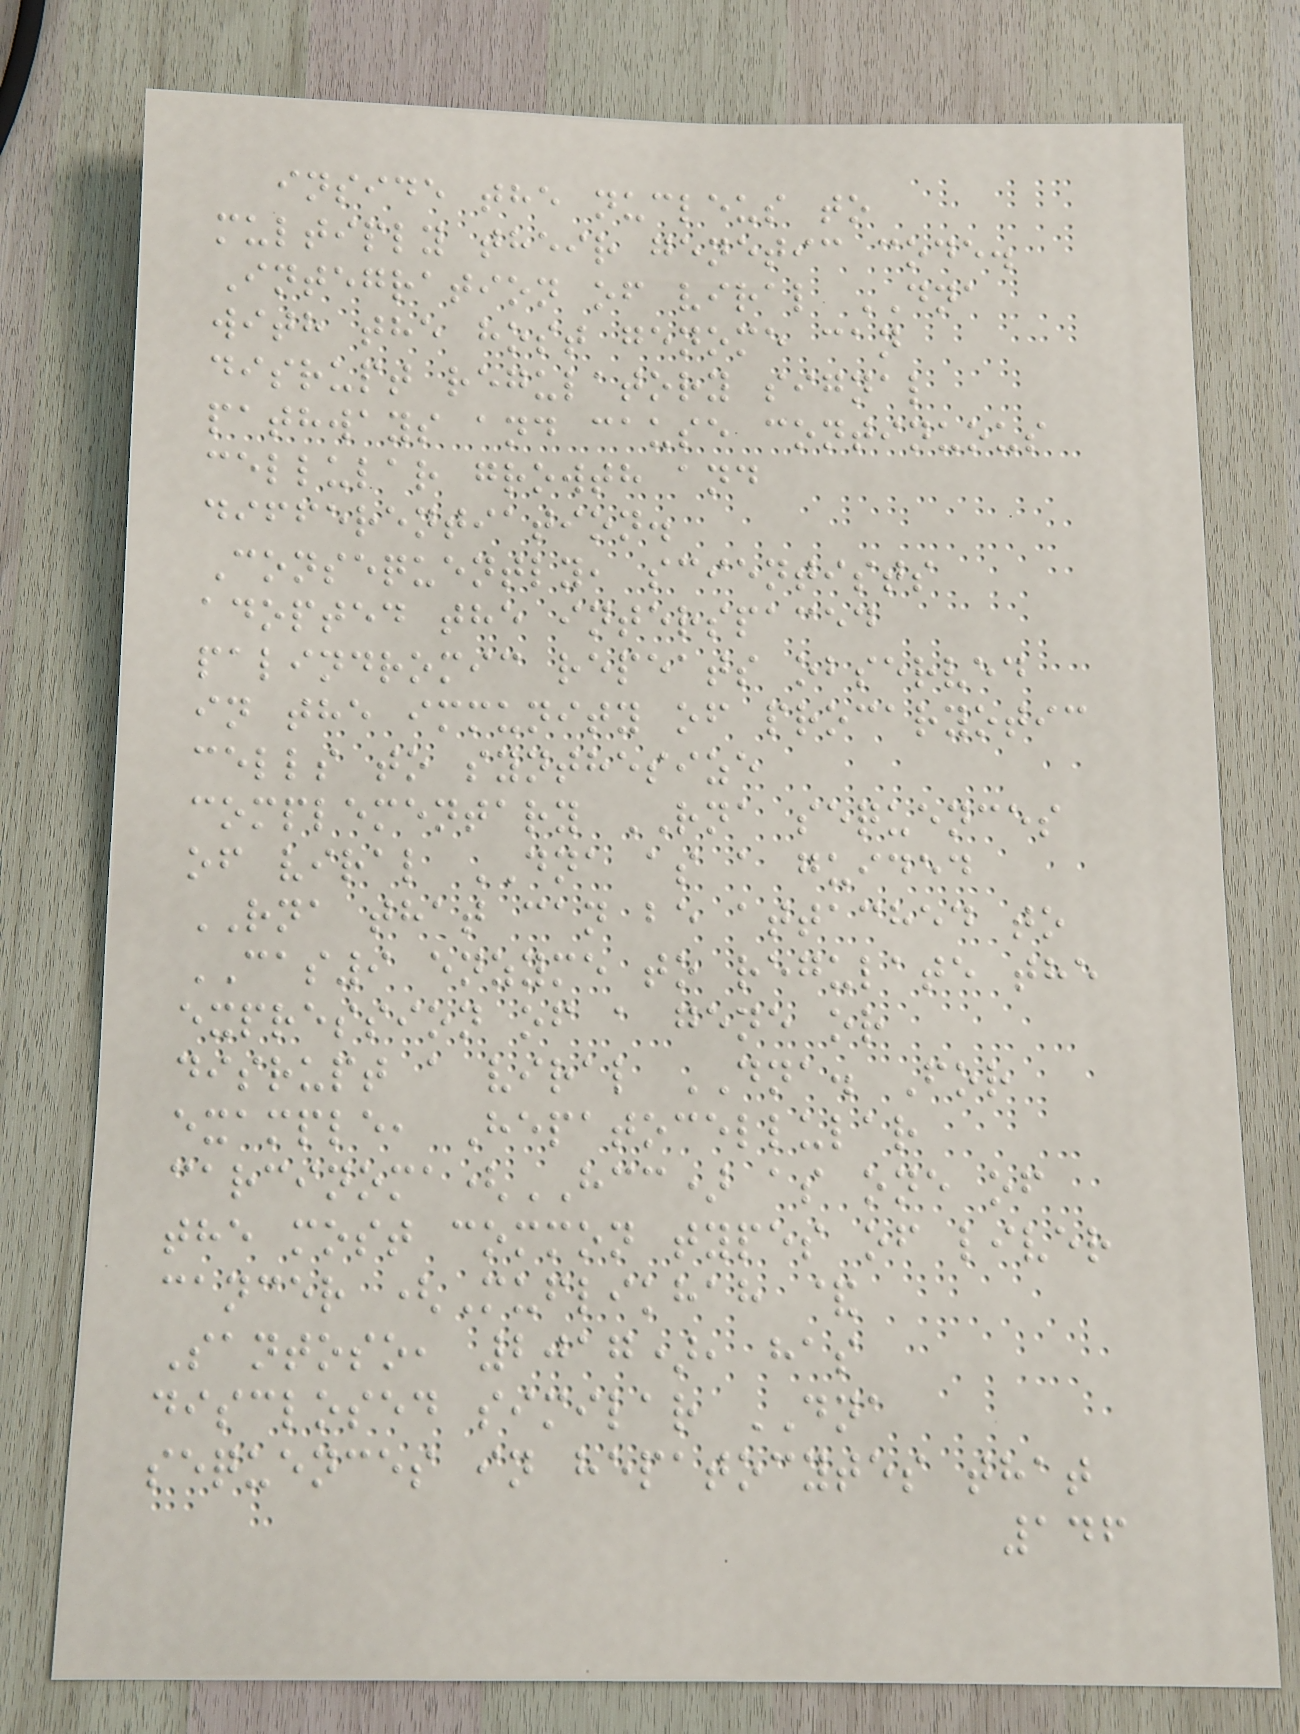inside the nucleus to
multiply their genetic code.
Integration of viral DNA
with the host genome can
disrupt regulatory signal
pathways and cause continuous
cellular growth and
differentiation.
Consequently, scientists
adopted the interspaced
palindromic repeats observed
in the immunity of procaryotic
cells to synthesize
complementary RNA sequences
of viral DNA as a guided
RNA that can be attached to
CAS9 enzyme to regulate the
expression of a gene or
disrupt a viral DNA. For
example, Hepatocellular
carcinoma(HCC) as one of
the most common types of liver
cancer (Muflikhah &
Santoso, 2017), has
disclosed similar DNA
sequences in hepatocytes that
146
